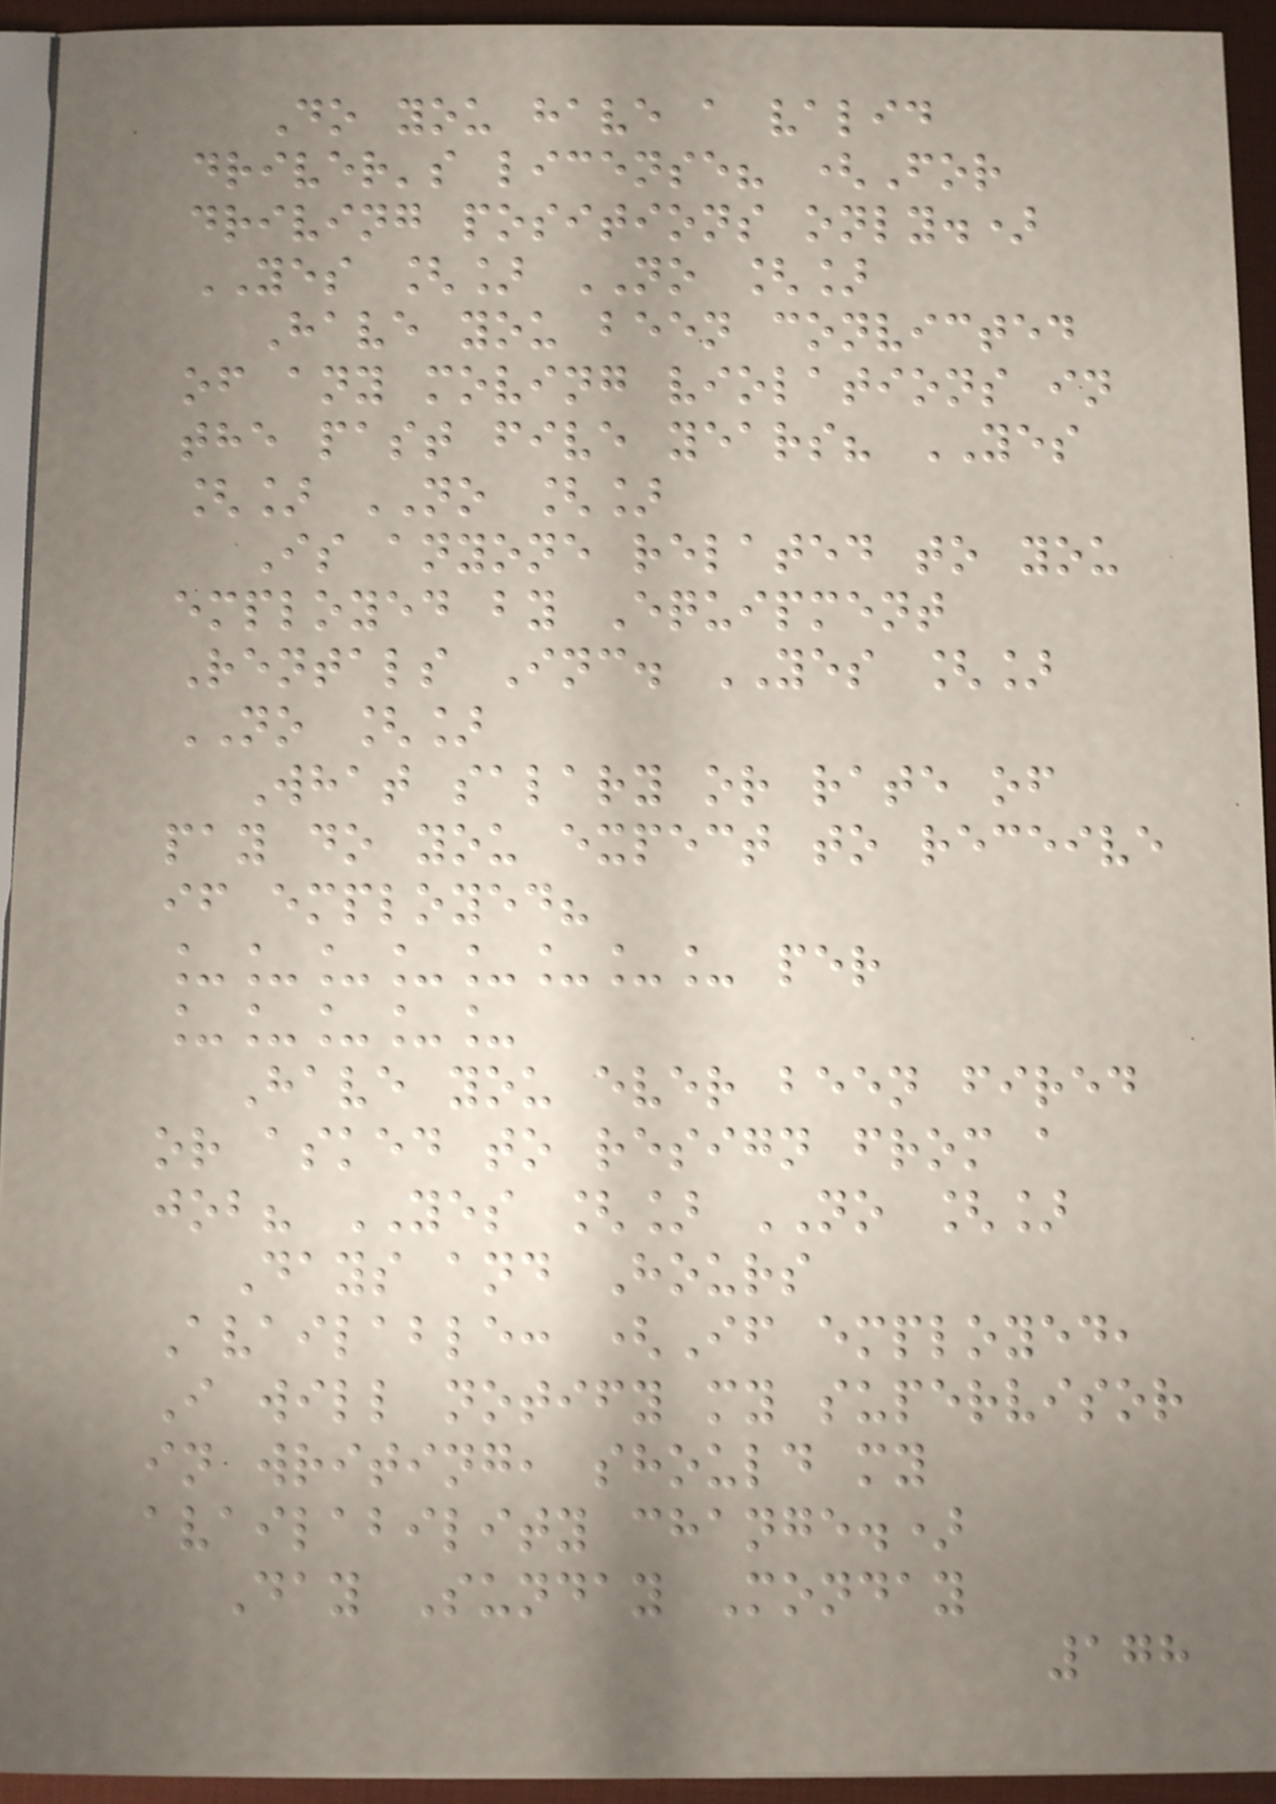Do you have a valid
driver's license? (For
driving positions only.)
YES [] NO []
Have you been convicted
of any moving violations in
the past five years? YES
[] NO []
Is anyone related to you
employed by Equipment
Rentals Inc. YES []
NO []
What salary or rate of
pay do you expect to receive
if employed?
________ per
_____
Have you ever been fired
or asked to resign from a
job? YES [] NO []
Days and Hours
Available: (If employed,
I will notify my supervisor
in writing, should my
availability change.)
Day Sunday Monday
178
